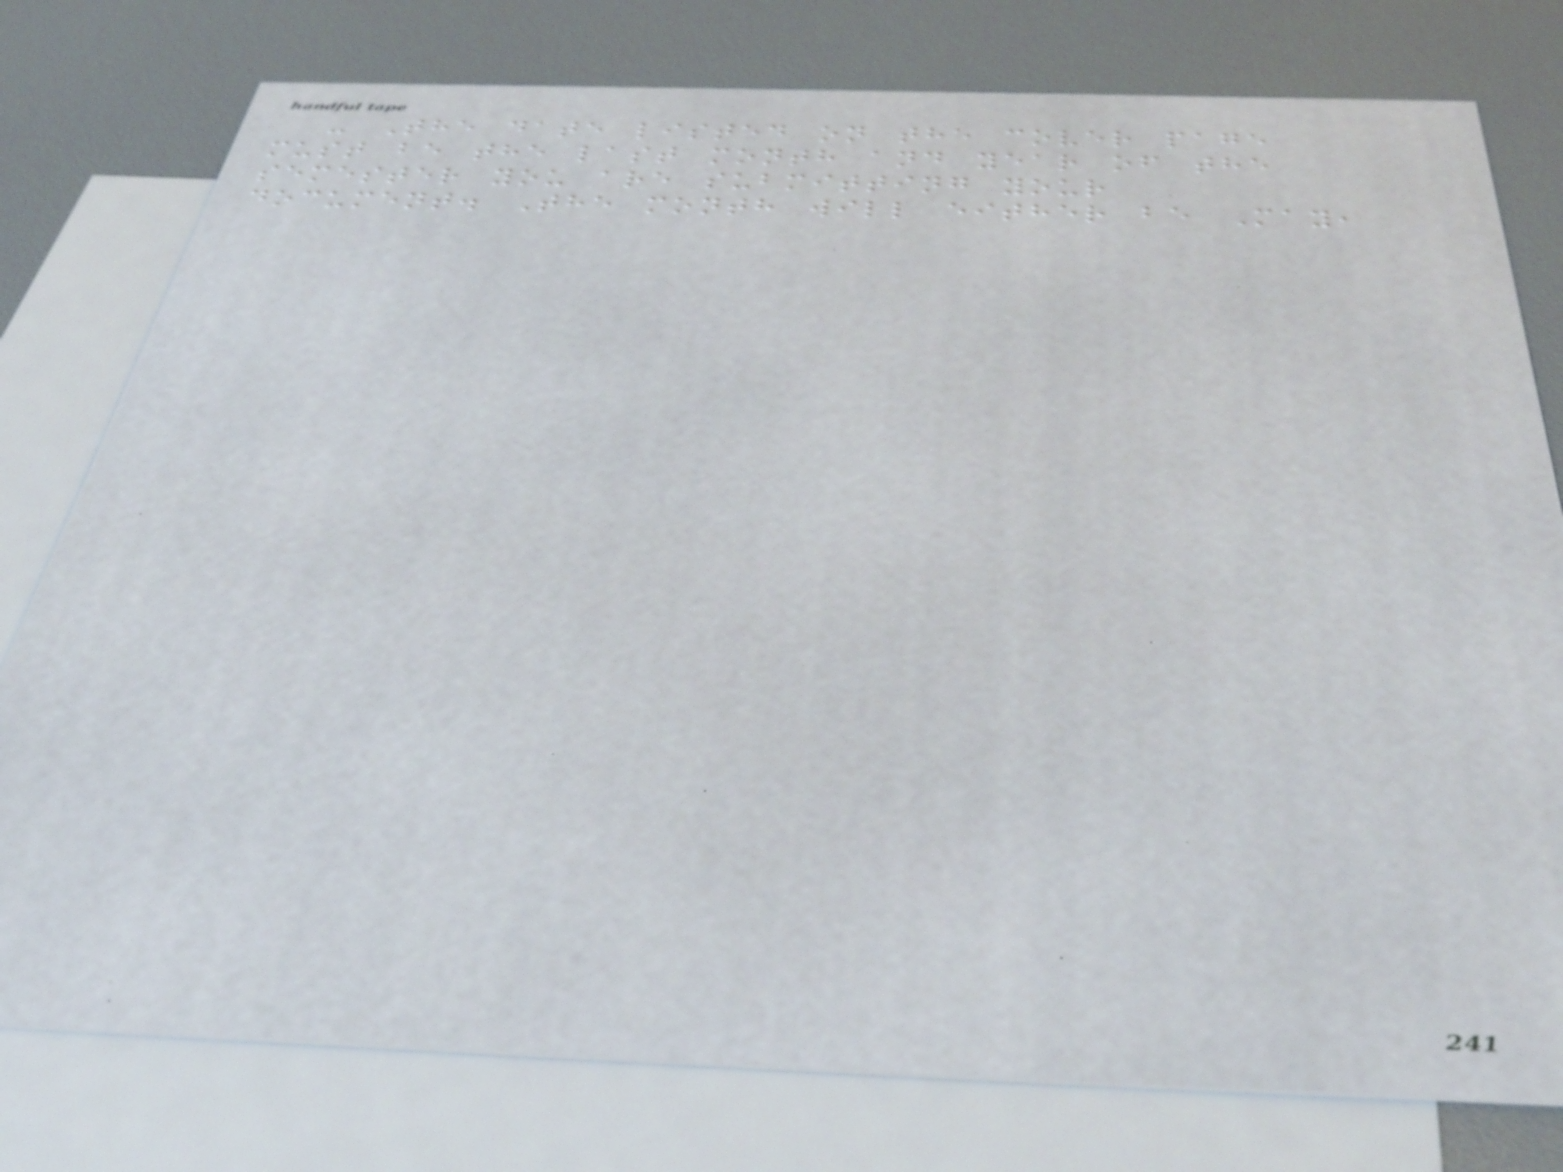- The date listed on the cover page
must be the last month and year of the
semester you are submitting your
document. The month will either be May,
